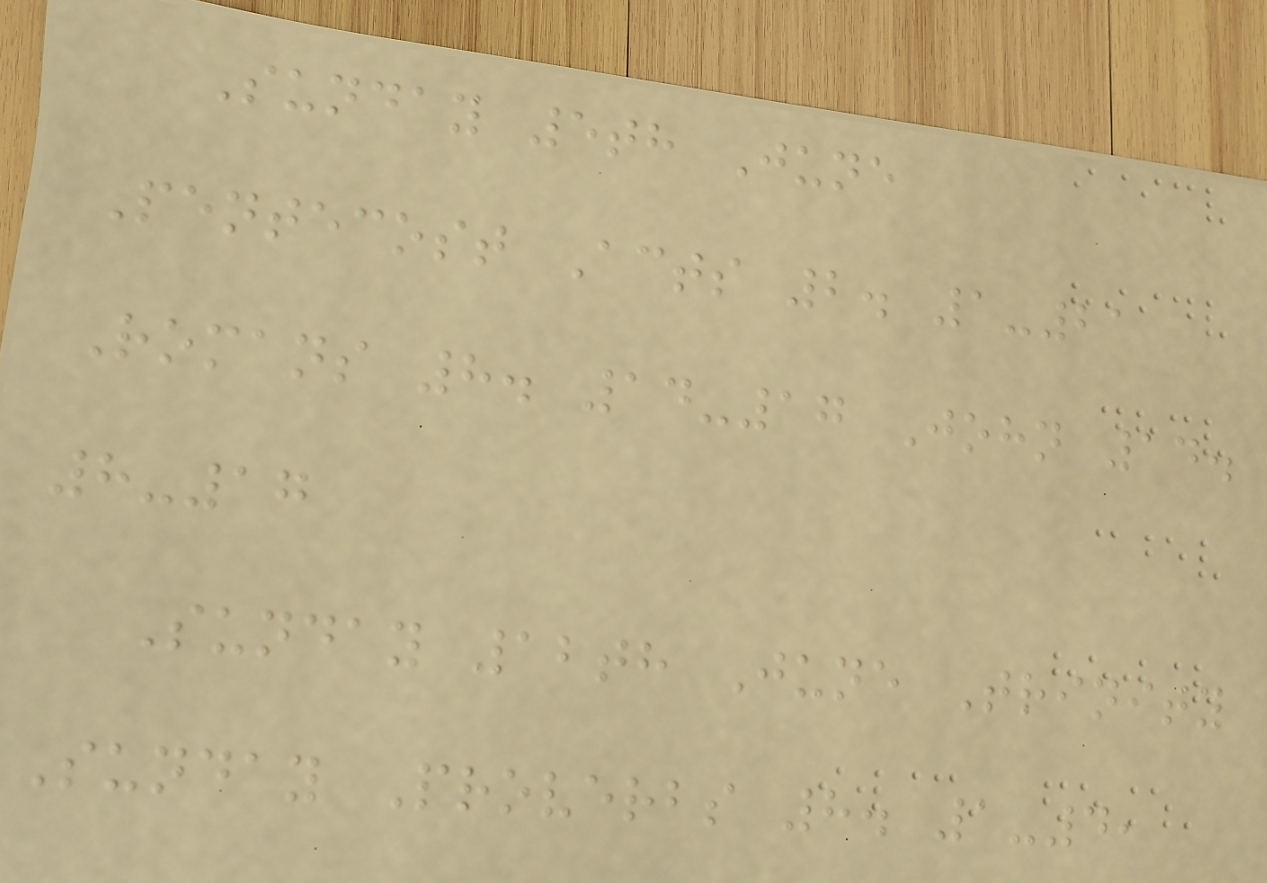Sunday 5th June
Pentecost Acts 2. 1-21
Romans 8. 14-17 John 14.
8-17
Sunday 12th June Trinity
Sunday Proverbs 8. 1-4,
